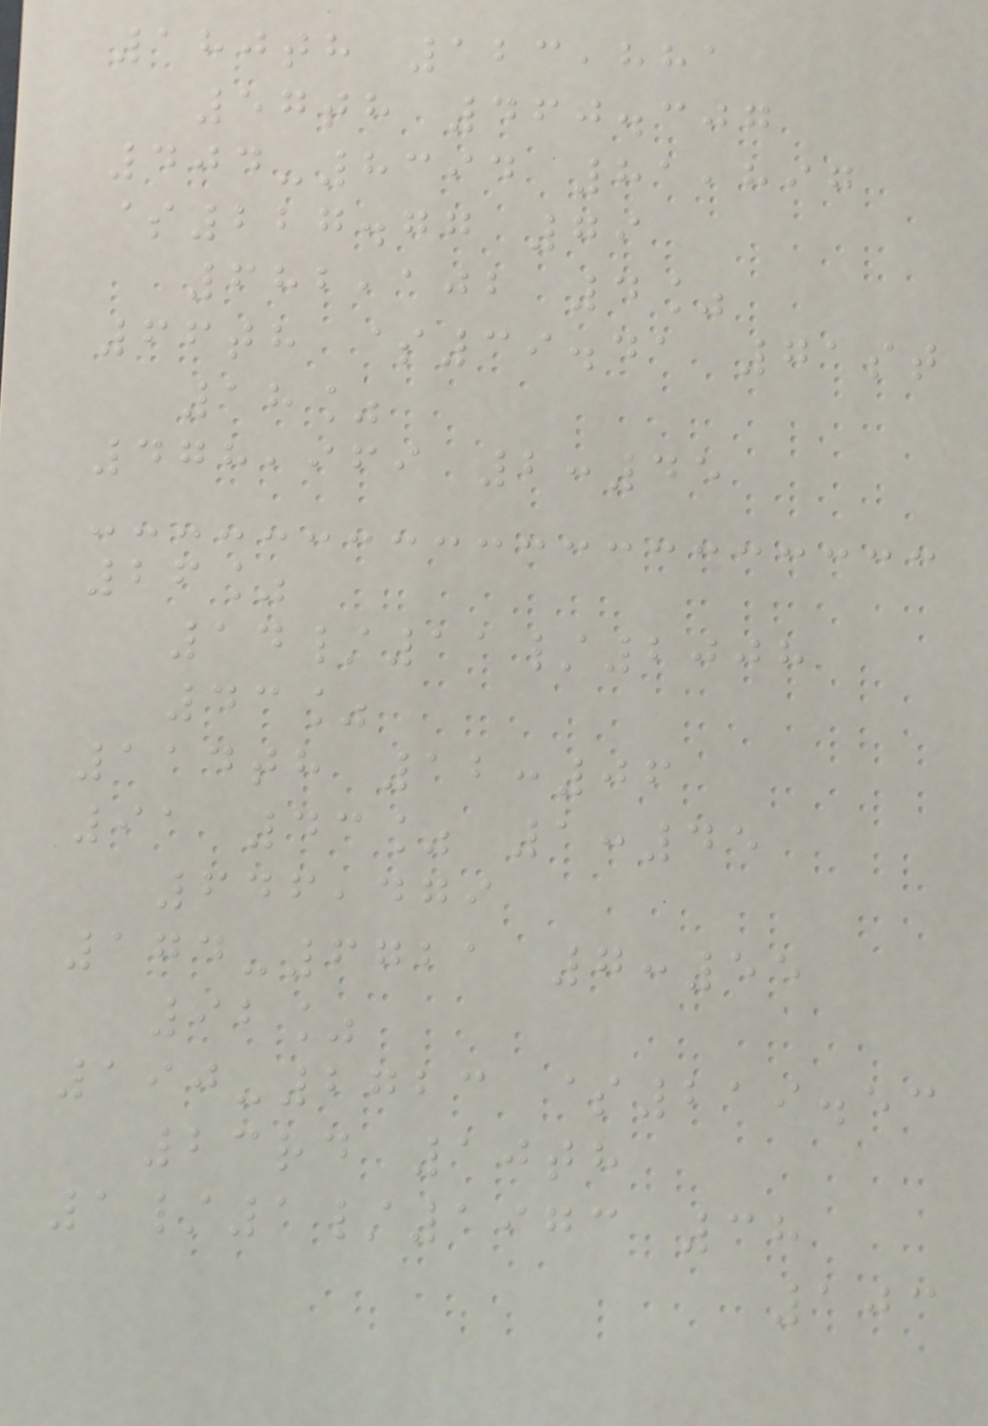180th 123,881
57th 460.307
404-8394 81,897
$227.77 79
682,102 4%
66th $39.41 71st
18%
478,969 2:45
26%
14/11/2008
43%
114th 12:06
91 43% 1:45
646,479
174-6721 7:55
92%
190-2723 $219.53
23rd 10th
1/1/1973 38
103
